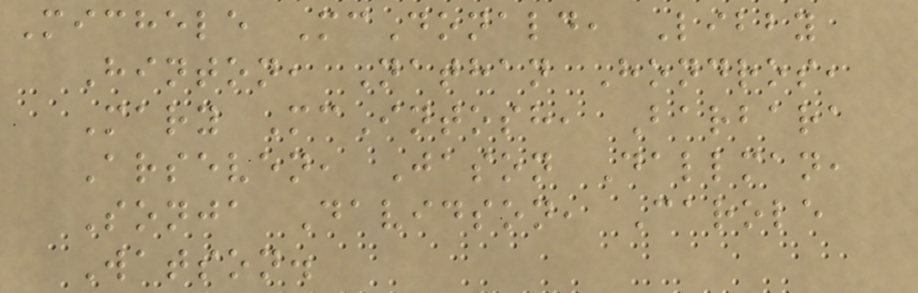Michele McDonald, Libby
Hinton, Nathan Hondros,
Mary McIntosh, Barbara
Arseven, Jason Dallman,
Sonja Davidson, Carole
Watson.
